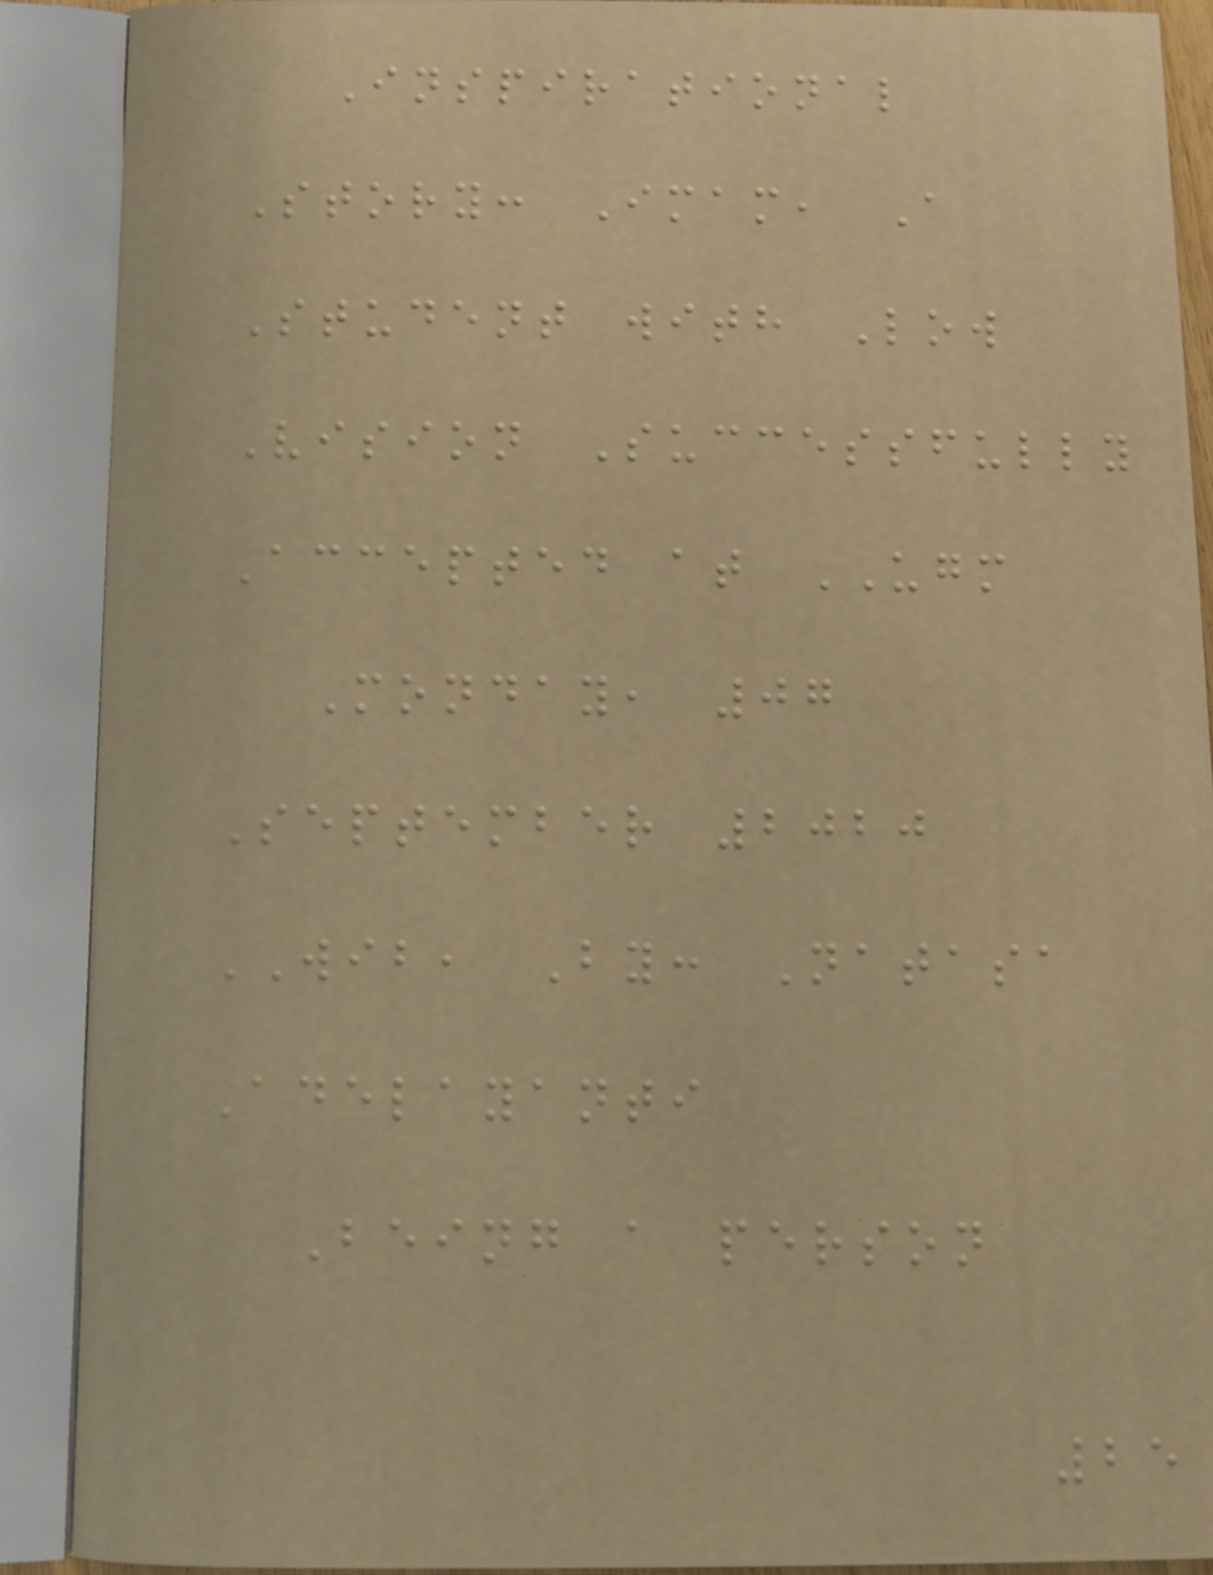Inspirational
Story: Imam, A
Student with Low
Vision Successfully
Accepted at UGM
Monday, 07
September 2020
WIB, By: Natasa
Adelayanti
Being a person
25
